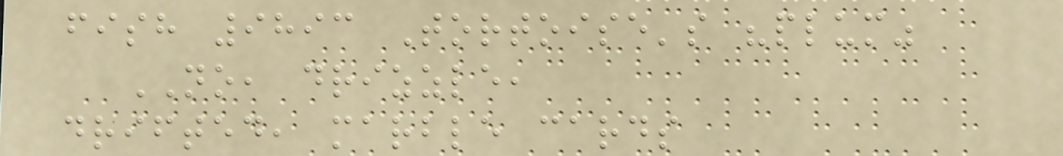fish 9893 Tortoise's "plum"
NO, drizzle,
drifted, marble cards
